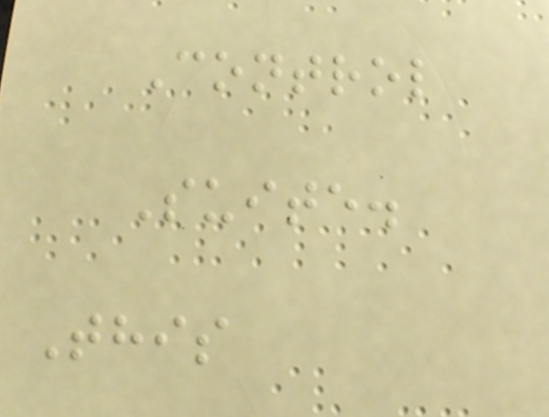Control
Suite.
This
